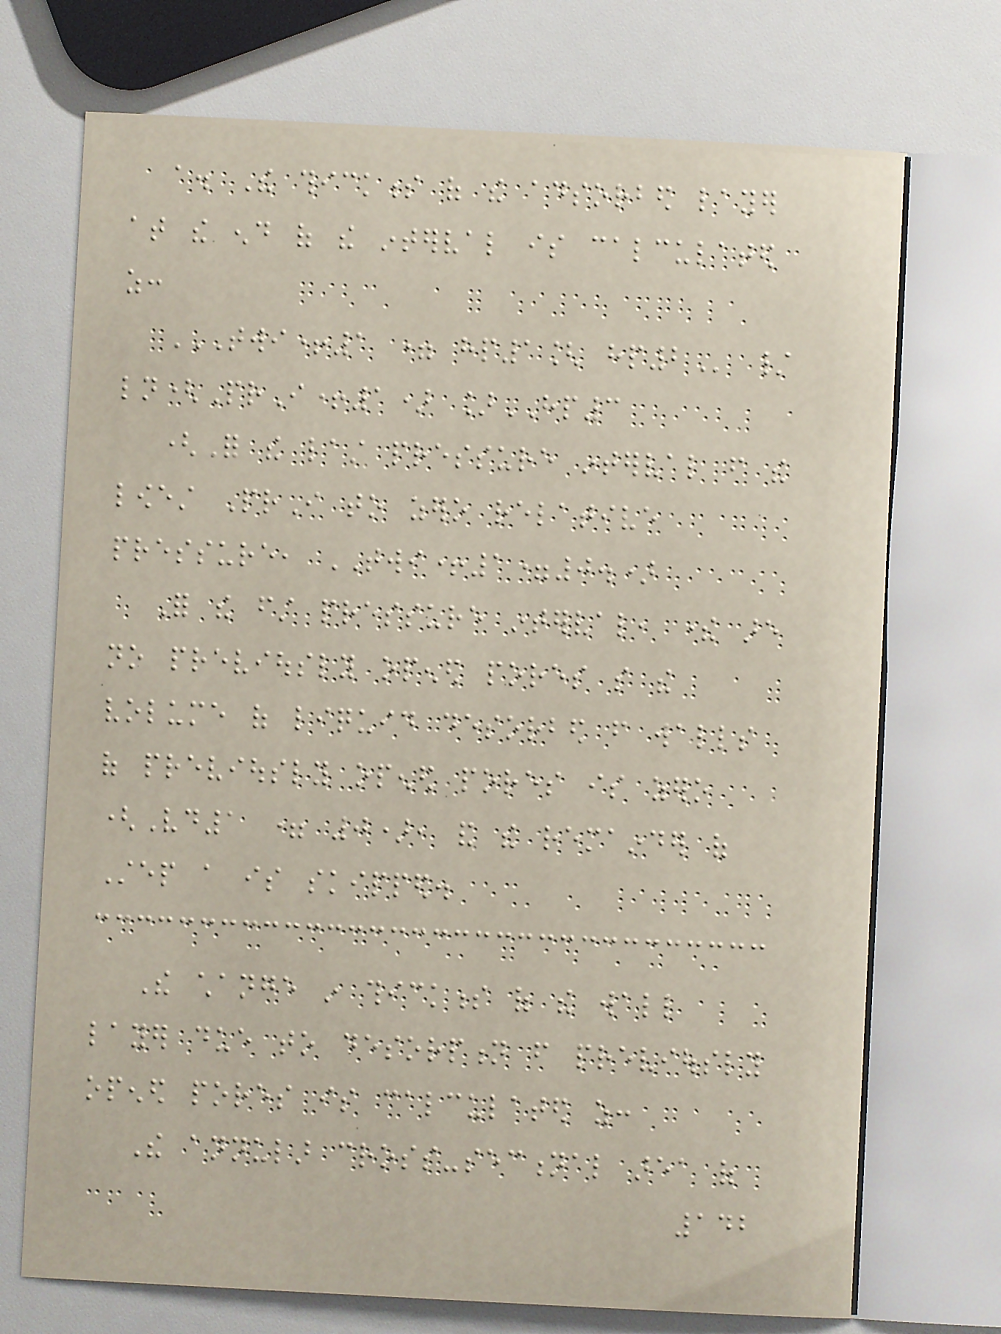a. The thickness of the adsorbed layer
at the end of the interval is calculated
as:
TWI+1 = HP1[ HP2 /
ln(PrI+1) ]HP3
(For the last pressure interval from the
lowest PrI to zero relative
pressure, TWI+1=0.)
For the first pressure interval, there are
no previously opened pores so the
volume of liquid desorbed from walls
of previously opened pores is zero
(Vd1 = 0), and the remainder of
Step a is skipped.
The change in thickness of the wall
layer due to desorption from previously
opened pores is calculated as:
The annular cross-sectional area of
142
